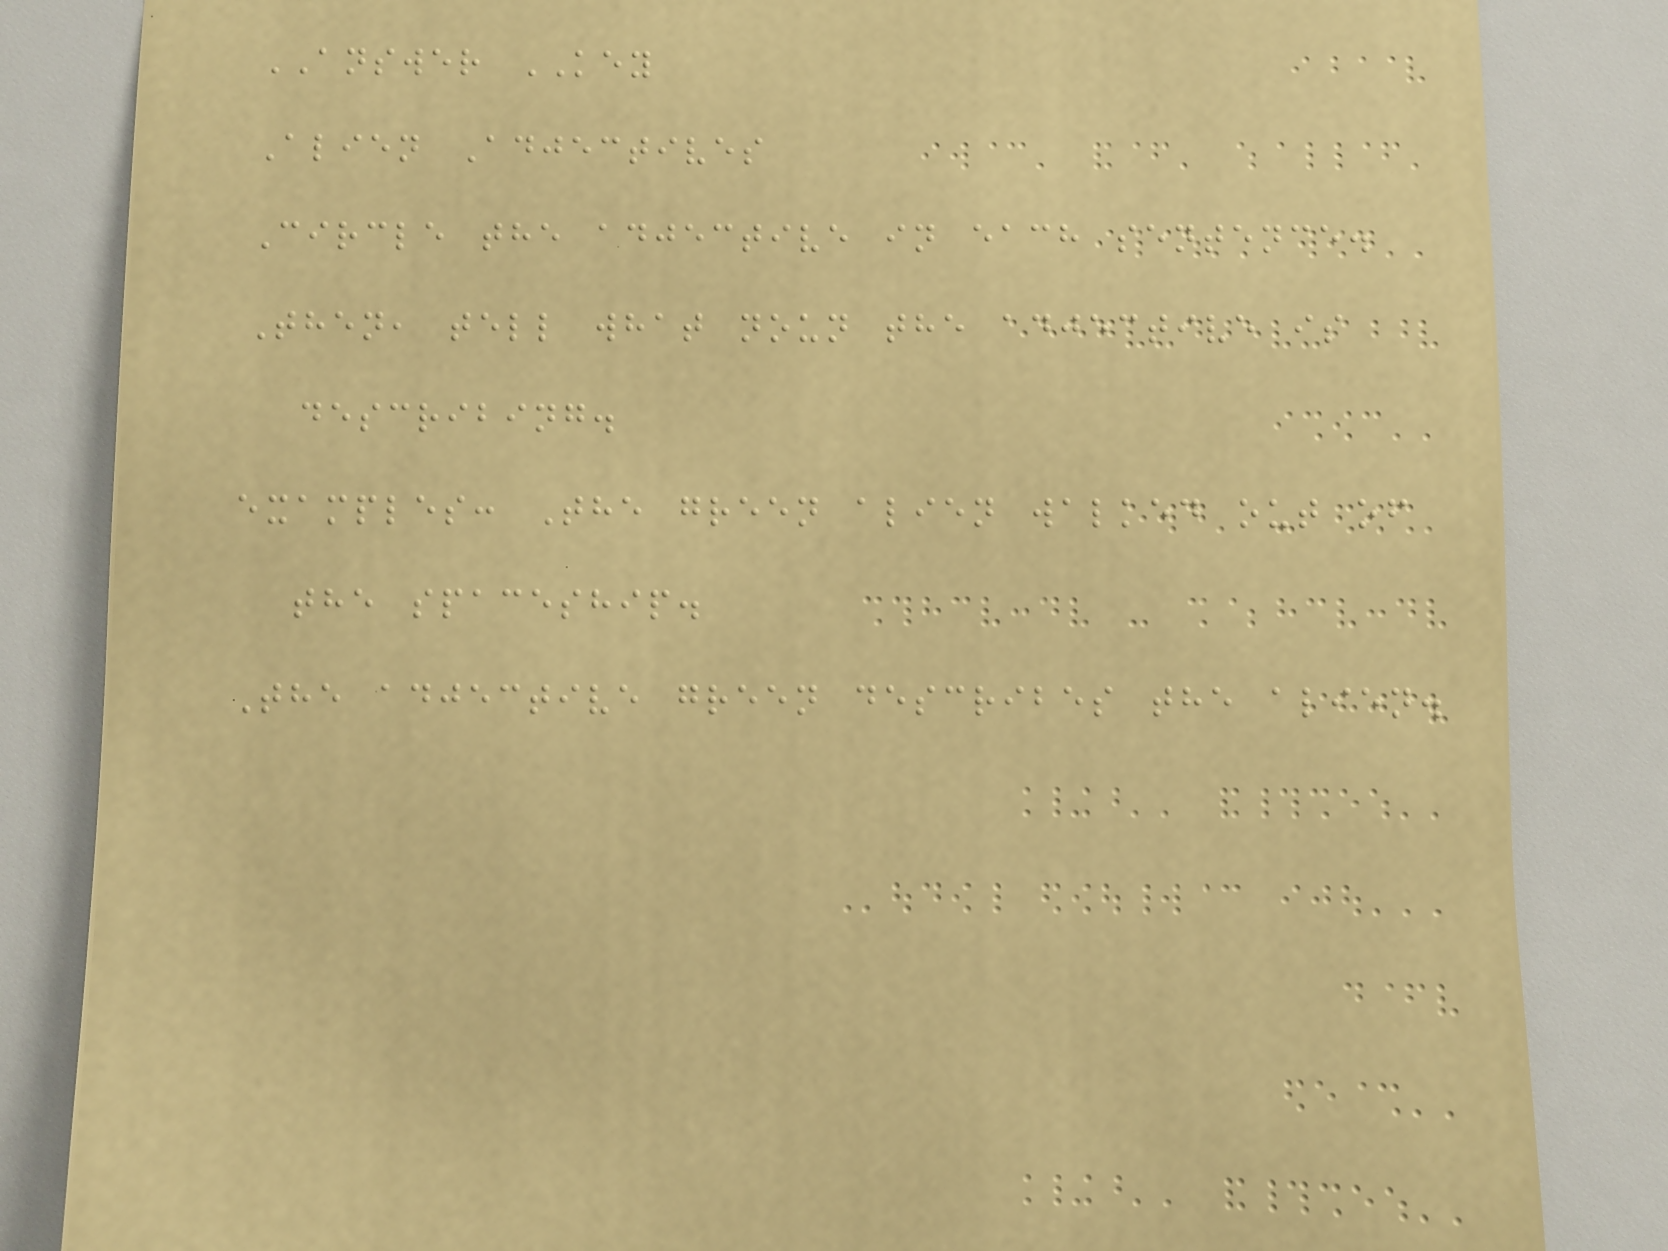ANSWER KEY
Alien Adjectives
Circle the adjective in each sentence.
Then, tell what noun the adjective is
describing.
examples: The green alien walked out of
the spaceship.
The adjective green describes the alien.
